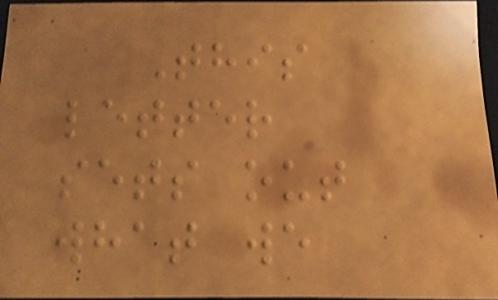This
letter
sets out
what we
